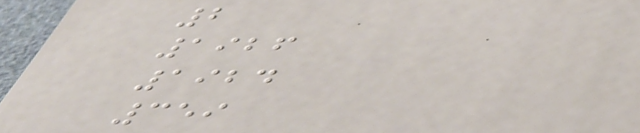2
1926
1924
359
